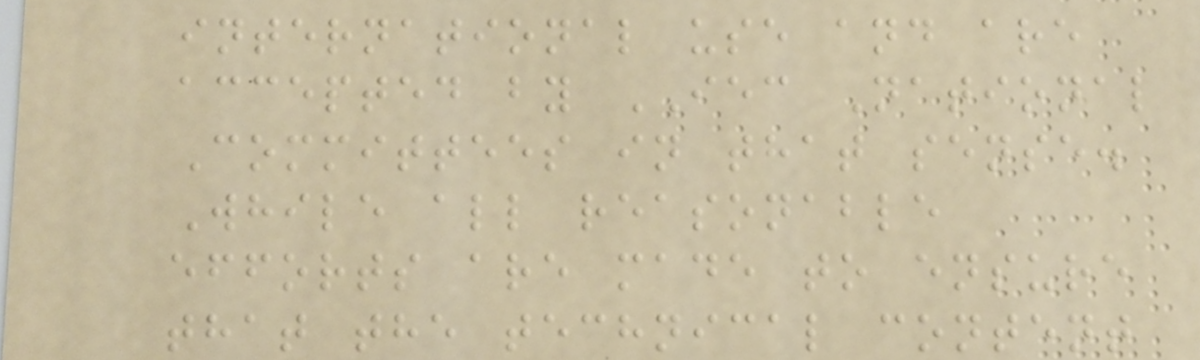international use and are
accepted by IEC National
Committees in that sense.
While all reasonable
efforts are made to ensure
that the technical content
